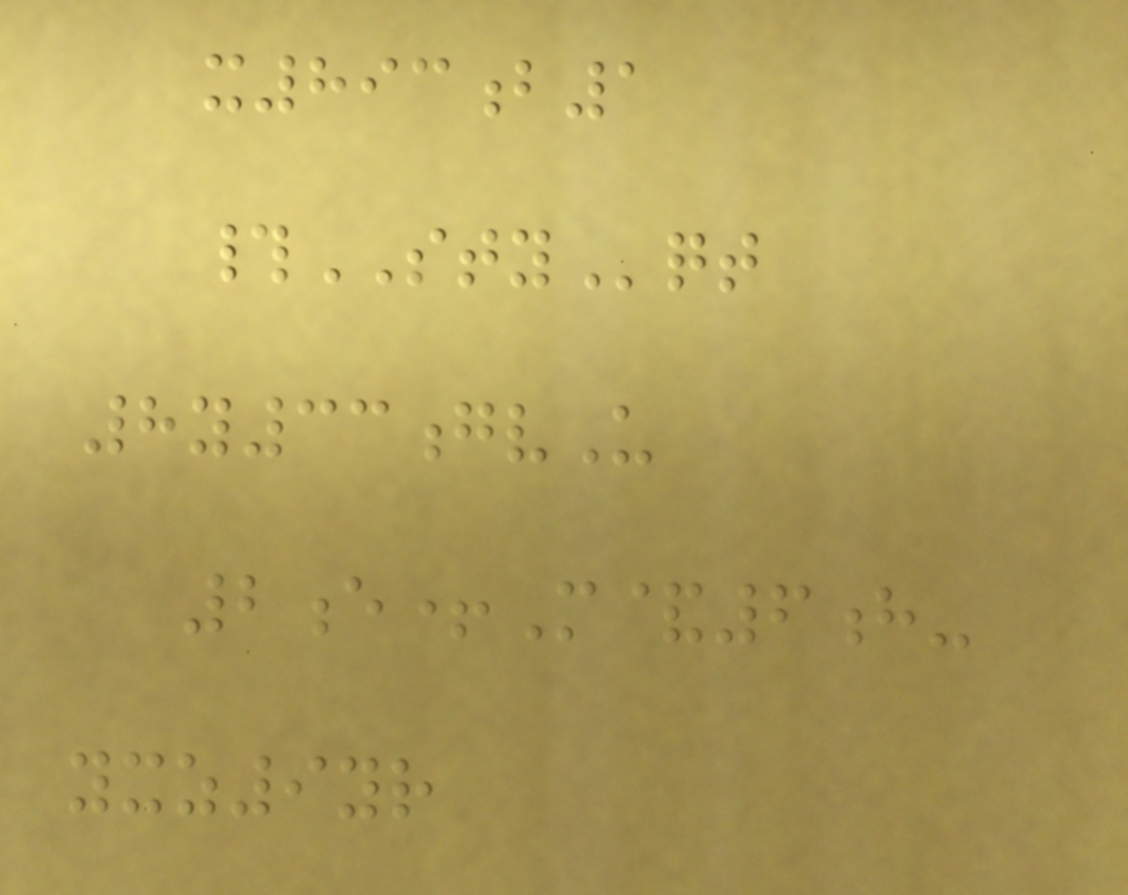x893b1
#STYqt
8y33gvU
2e+M&6h-
yxz9yr
